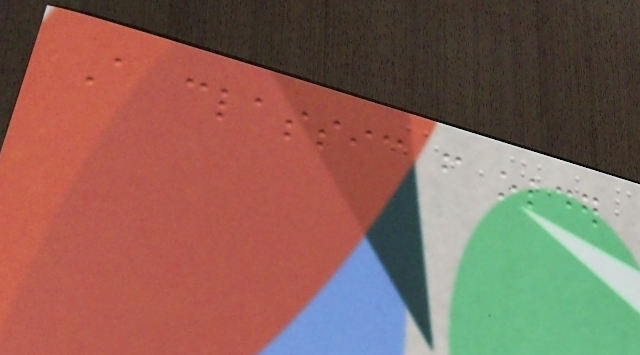A classic from older
